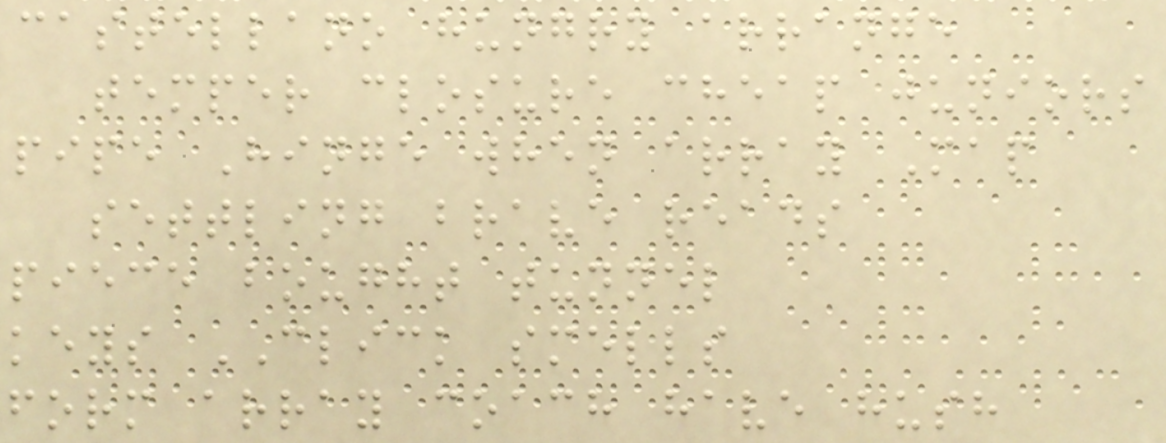castellano hungry arrange
temper closure cheap juniors
pipe Hinge when array Map
settling brave reads
piece bought tunnel
keys CLICK smells
form array coach have hush
